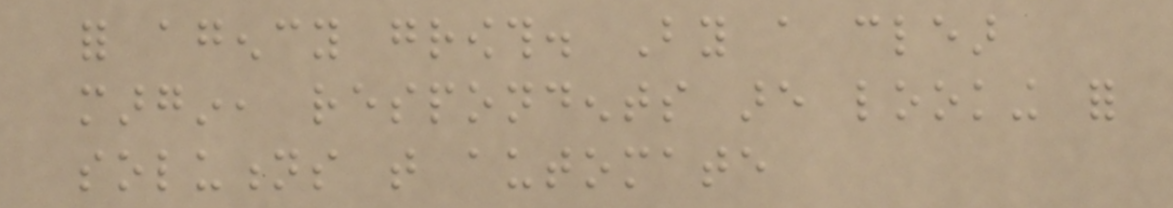for agency growth. By a clear
margin, respondents are looking for
solutions that automate
